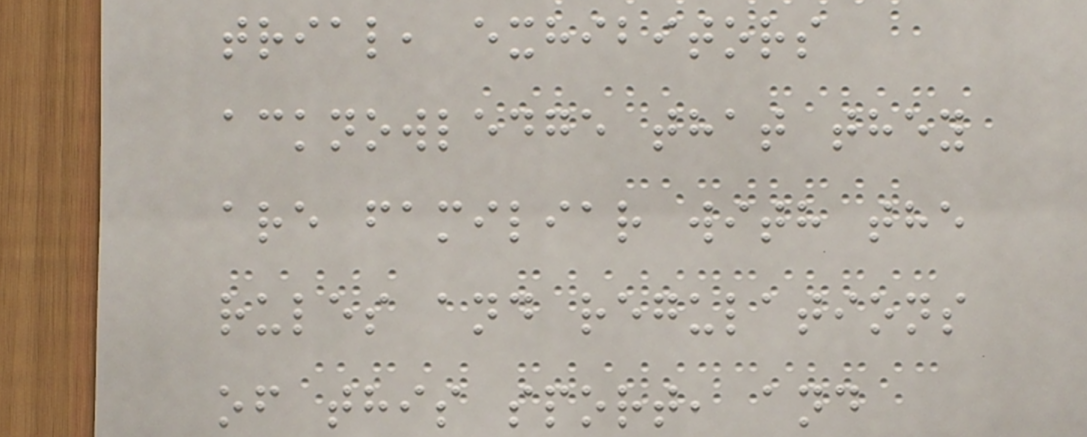trial, exhibitors
acknowledge that they
are familiar with the
rules and regulations
of this sport, and
